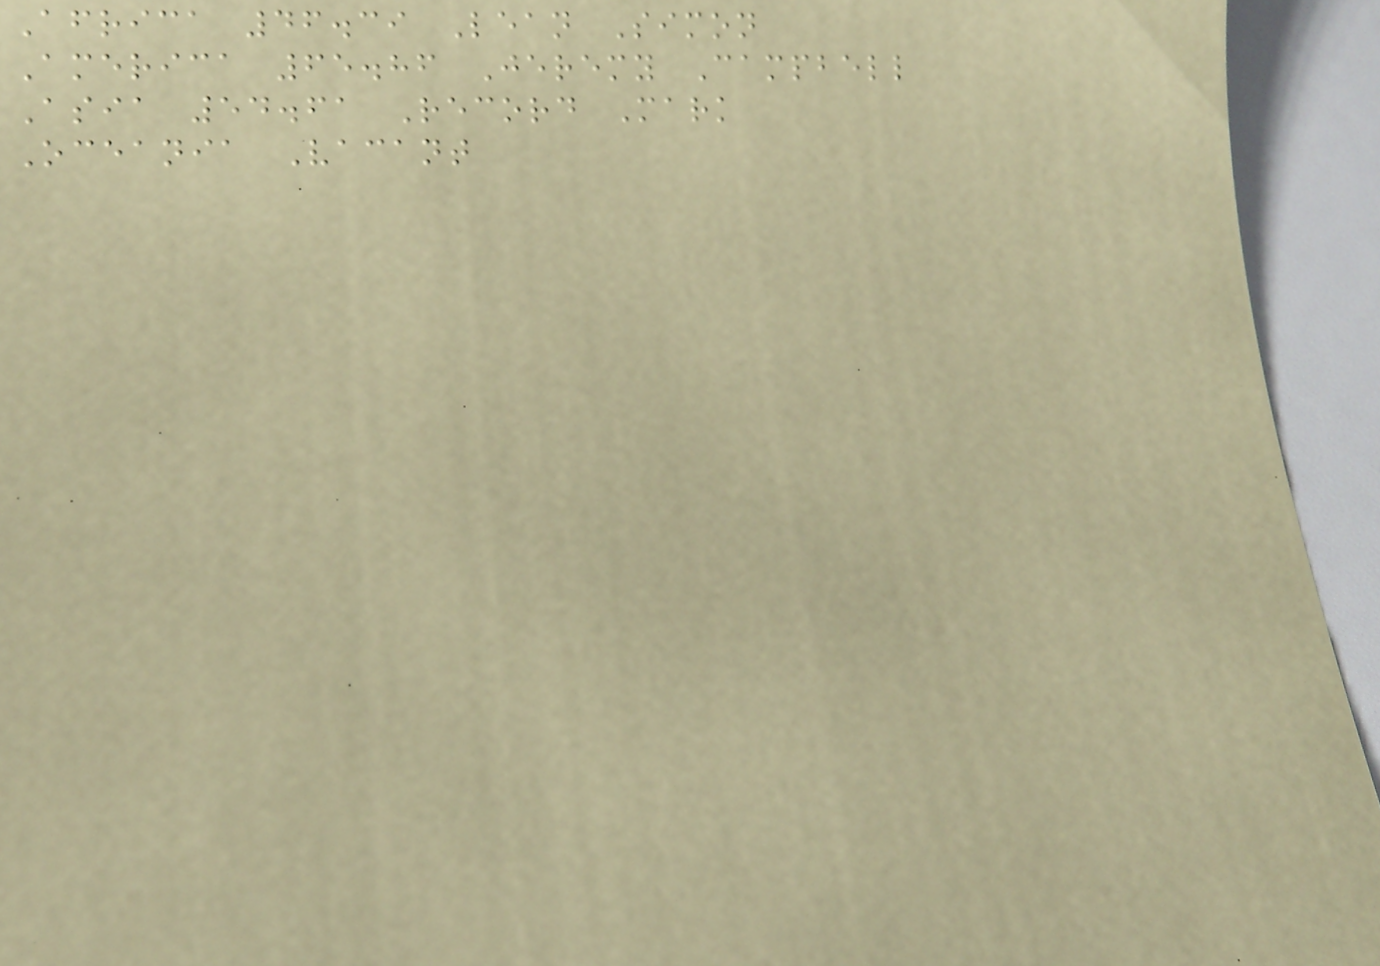Africa 46.39 Lean Simon
America 65.86 Jeremy Campbell
Asia 54.61 Record Mark
Oceania Vacant
